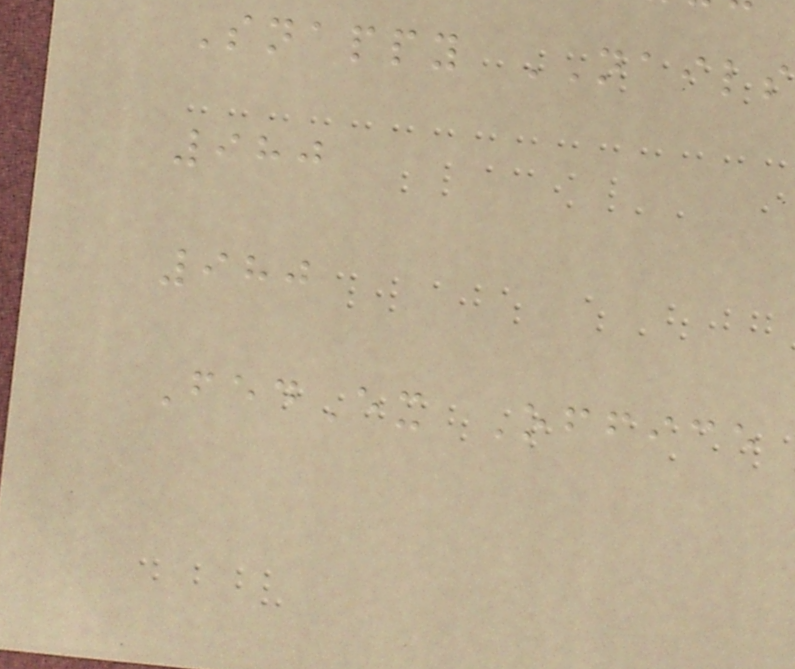Snappy NAILS
980
980
FedEx Office
